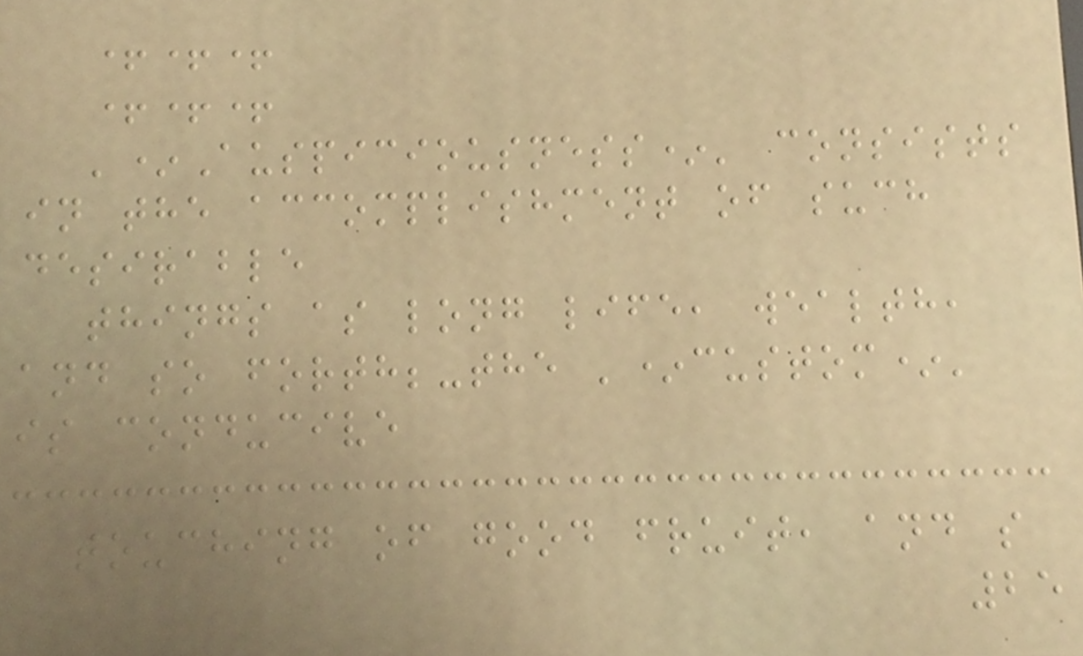+++
+++
'*Auspiciousness*' consists
in the accomplishment of such
desirable
things as long life, wealth,
and so forth;-the '*custom*'
is conducive
touching of good fruit, and s
25
